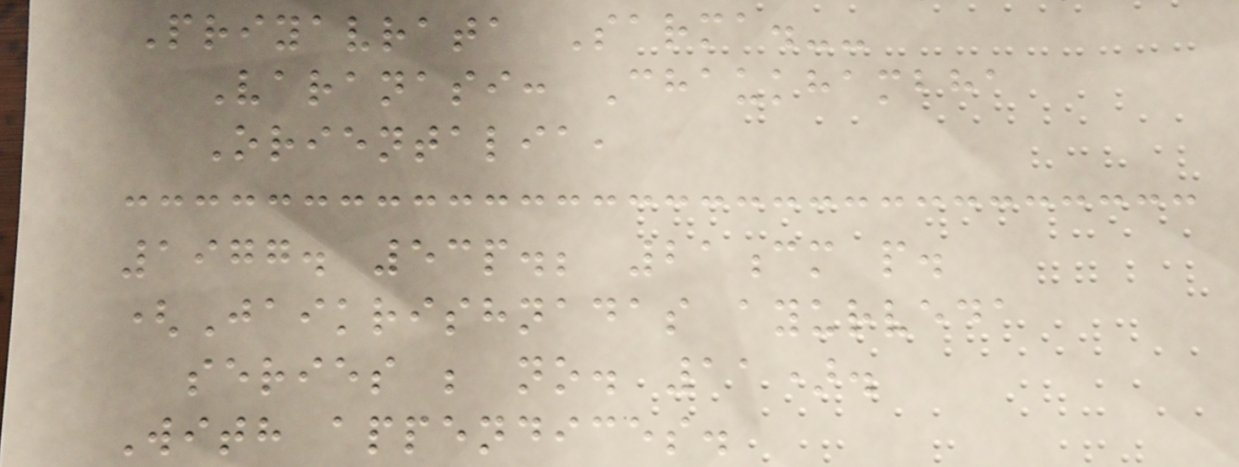Priyavrata Sarma.--
Varanasi: Chaukhambha
Orientalia,
1977. 53p.; 21cm p.
(Jaikrishnadas ayurveda
series ; no. 11).
With appendices.
